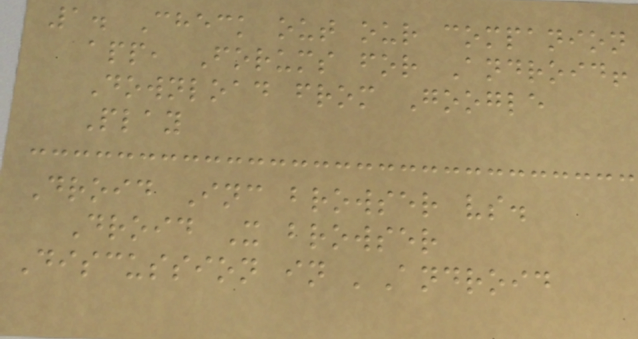1. Check out our companion
app, Forums for Android!
Download from Google
Play
Droid Inc browser vs.
Droid X browser
Discussion in 'Android
